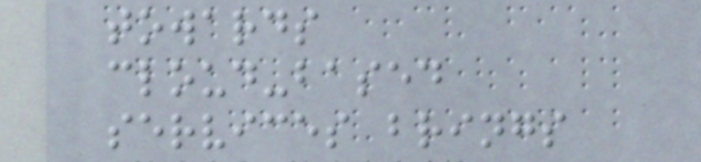towards
cloud-based
services brings
